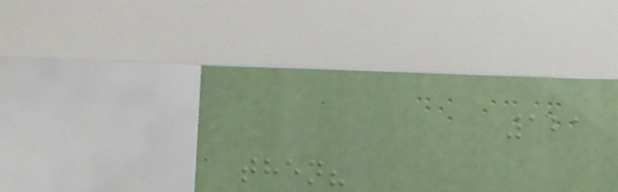121
then?
